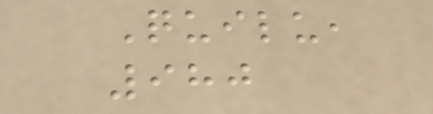Quilu,
980
